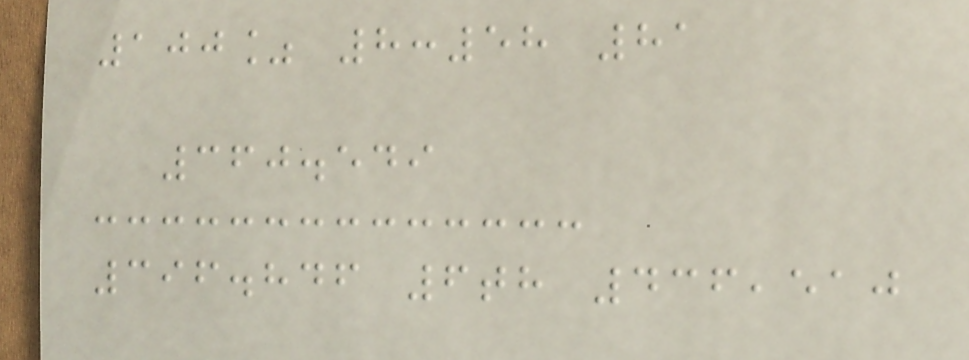100% 8:58 81
360.549
396.846 6th 436,510
